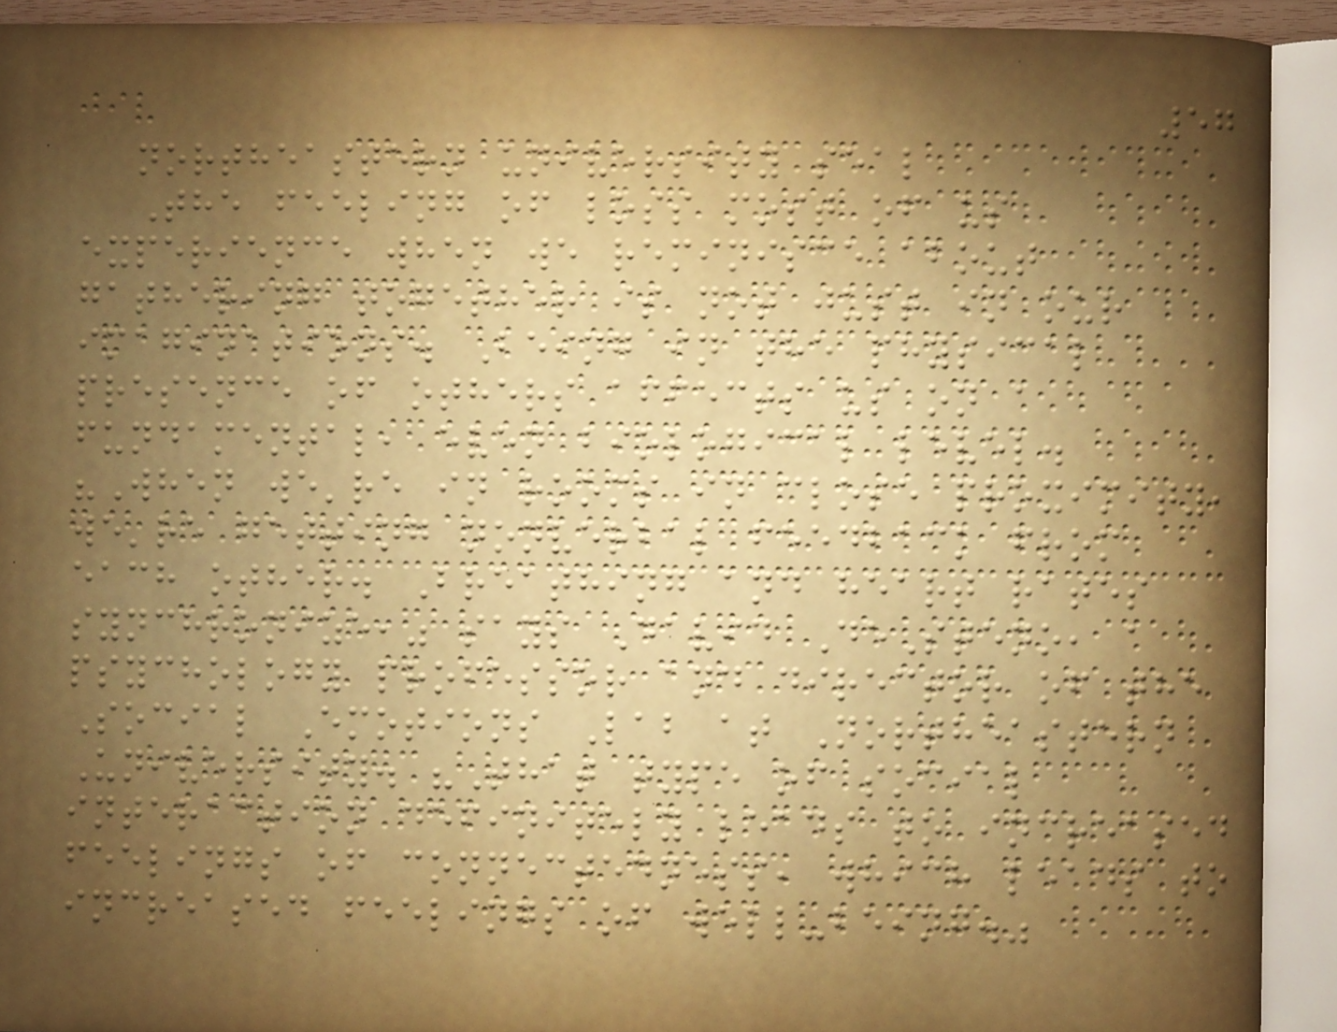57
northeastern university seal
The feeling of loss most of us
experience when we reminisce about
gathering together is not just in our
imaginations. Being in the physical
presence of others affects us on a
fundamental, even biological level.
"When we're in rooms in close proximity,
we're getting nonverbal feedback from
each other. Breathing and heart rates
synchronize," says David DeSteno, a
psychology professor and director of the
Social Emotions Lab at Northeastern
University. "That type of social
interaction definitely leads to increased
feelings of connectedness, which leads to
increased feelings of well-being."
